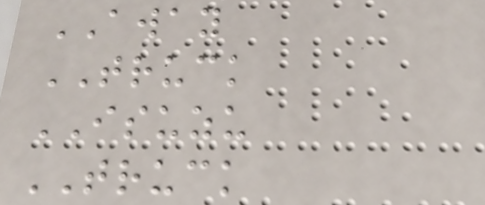AWAY
TRUCK
ISUZU
TRUCK
